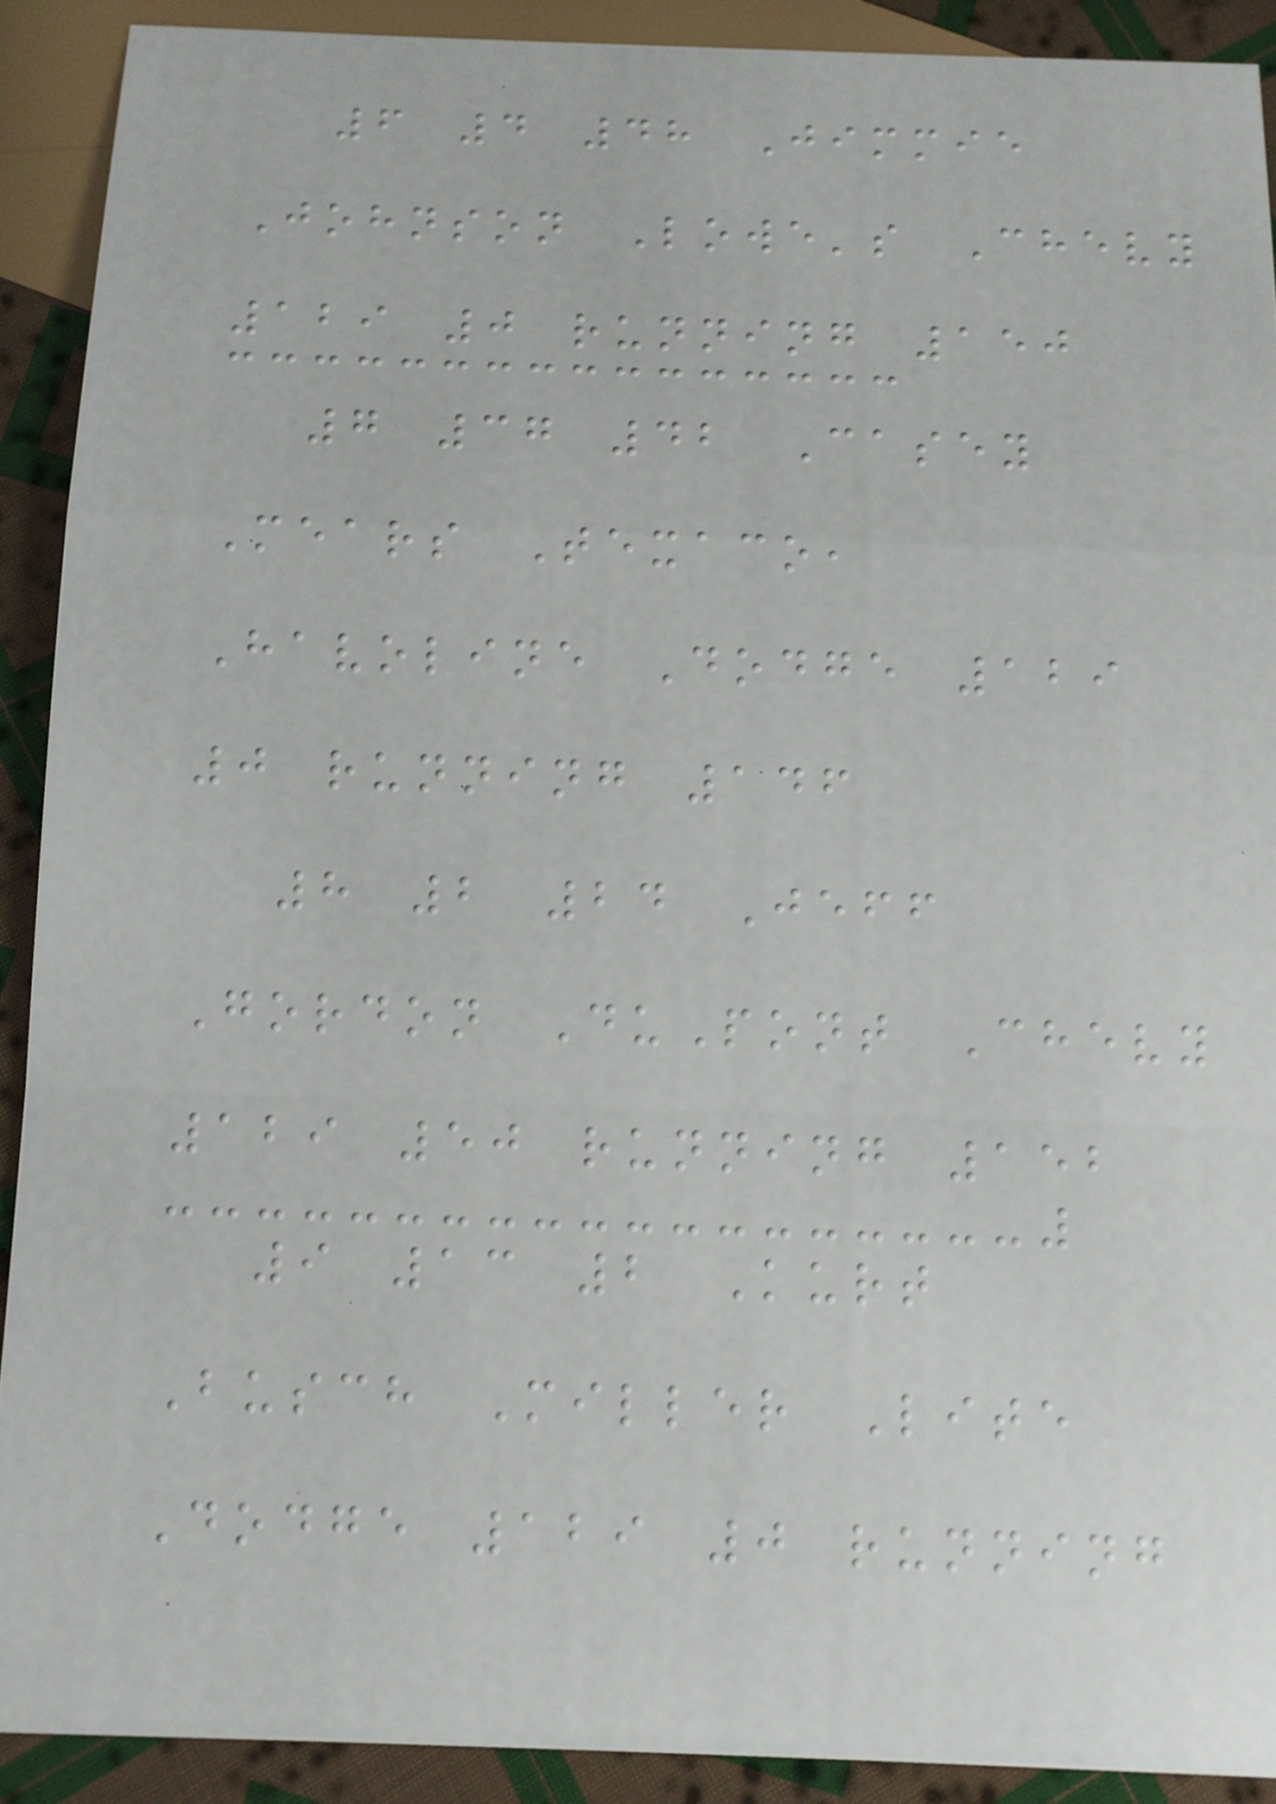6 4 48 Jimmie
Johnson Lowe's Chevy
129 0 running 150
7 37 42 Casey
Mears Texaco,
Havoline Dodge 129
0 running 146
8 2 24 Jeff
Gordon DuPont Chevy
129 50 running 152
9 13 2 Kurt
Busch Miller Lite
Dodge 129 0 running
